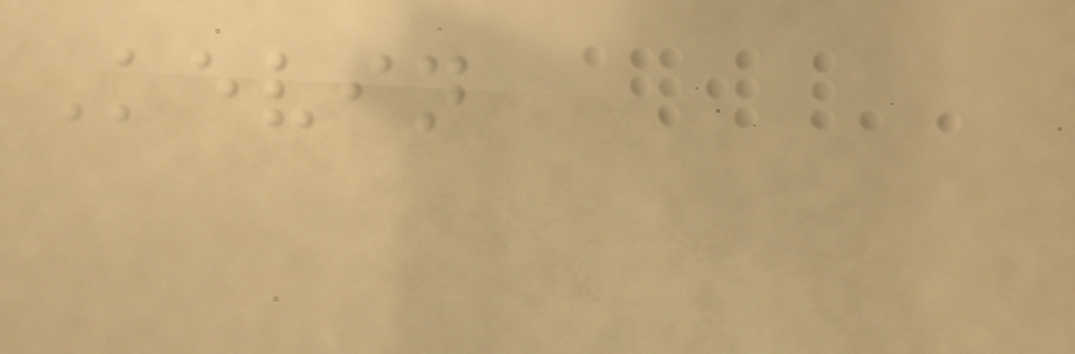Kevin
